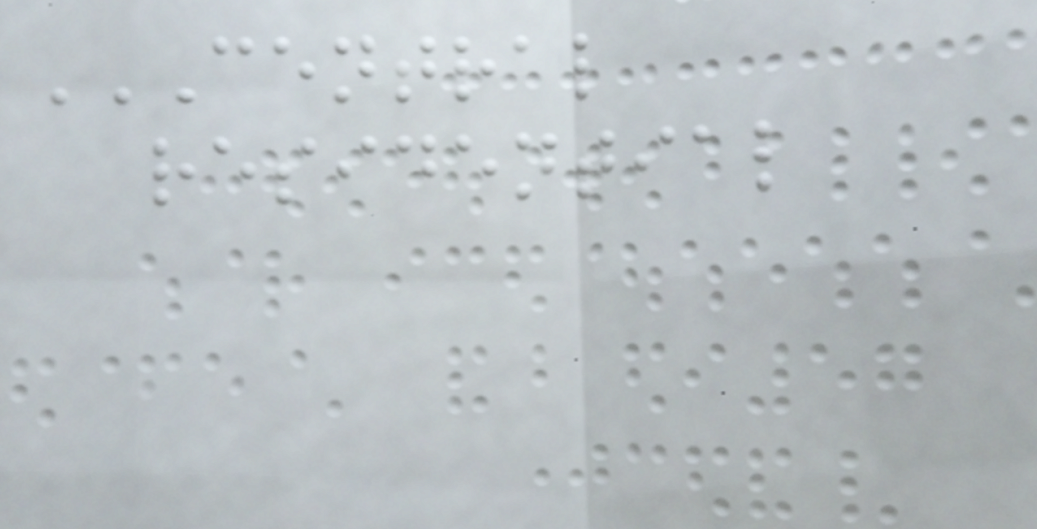CENTRAL
RESIDENTIAL
